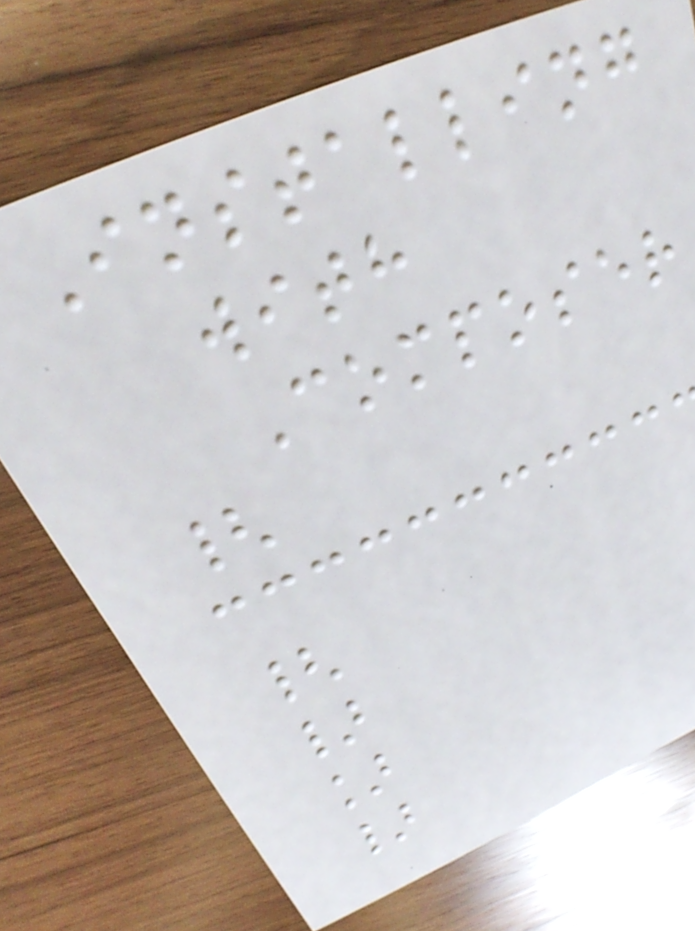Installing
with
Composer
{
{
}
]
}
